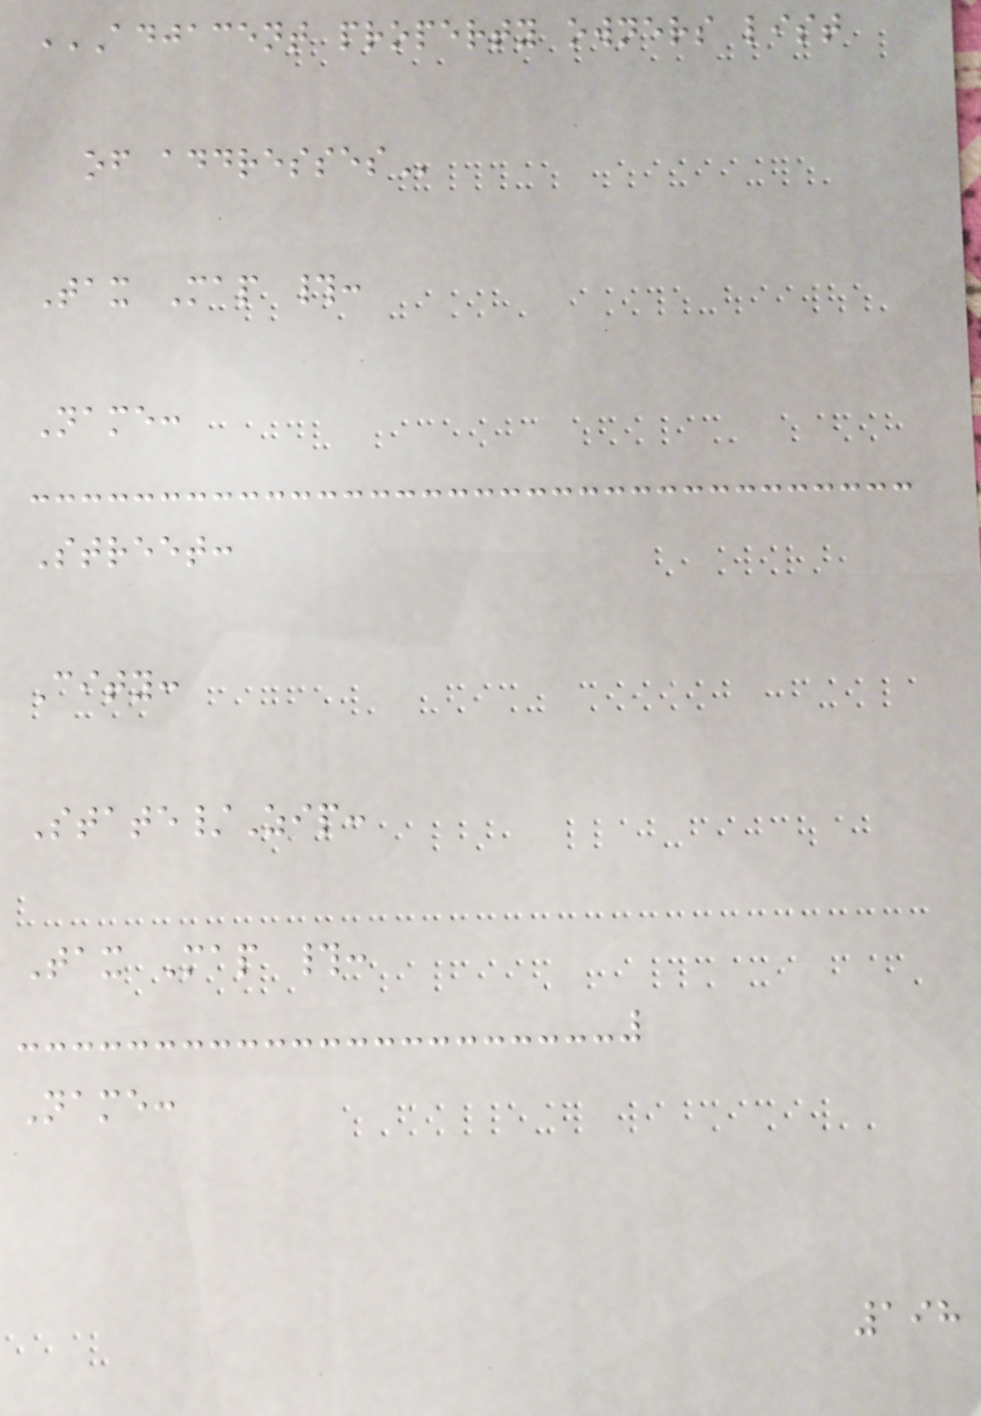ADJACENT PROPERTY OWNERS LIST
OF ADDRESSES
Tax Map #:
Name:
Street:
City:
State/Zip:
Tax Map #:
Name:
198
